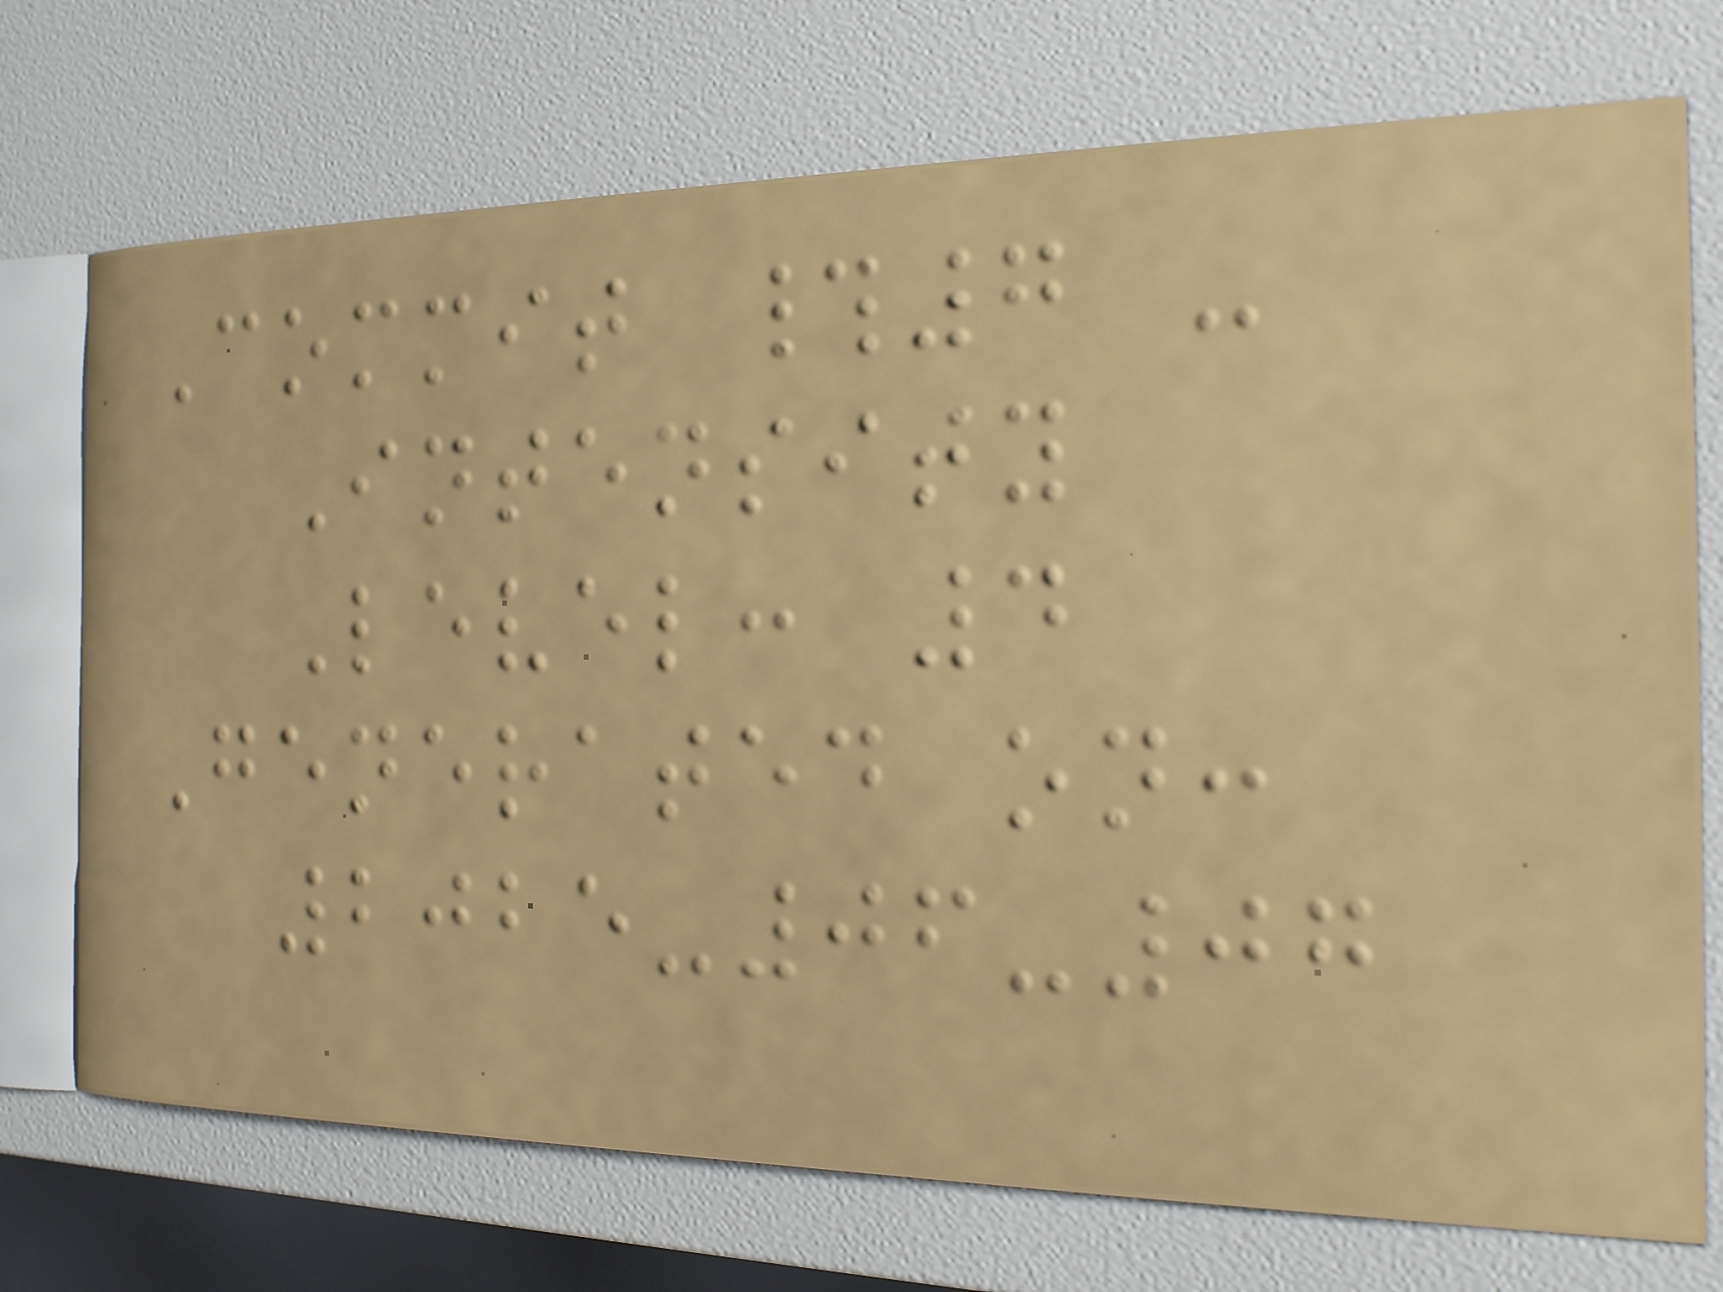Commit #7 -
Intensity
Level: 4
Generated on:
2025-06-07
